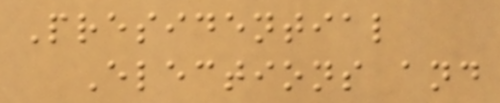Presidential
Elections and
